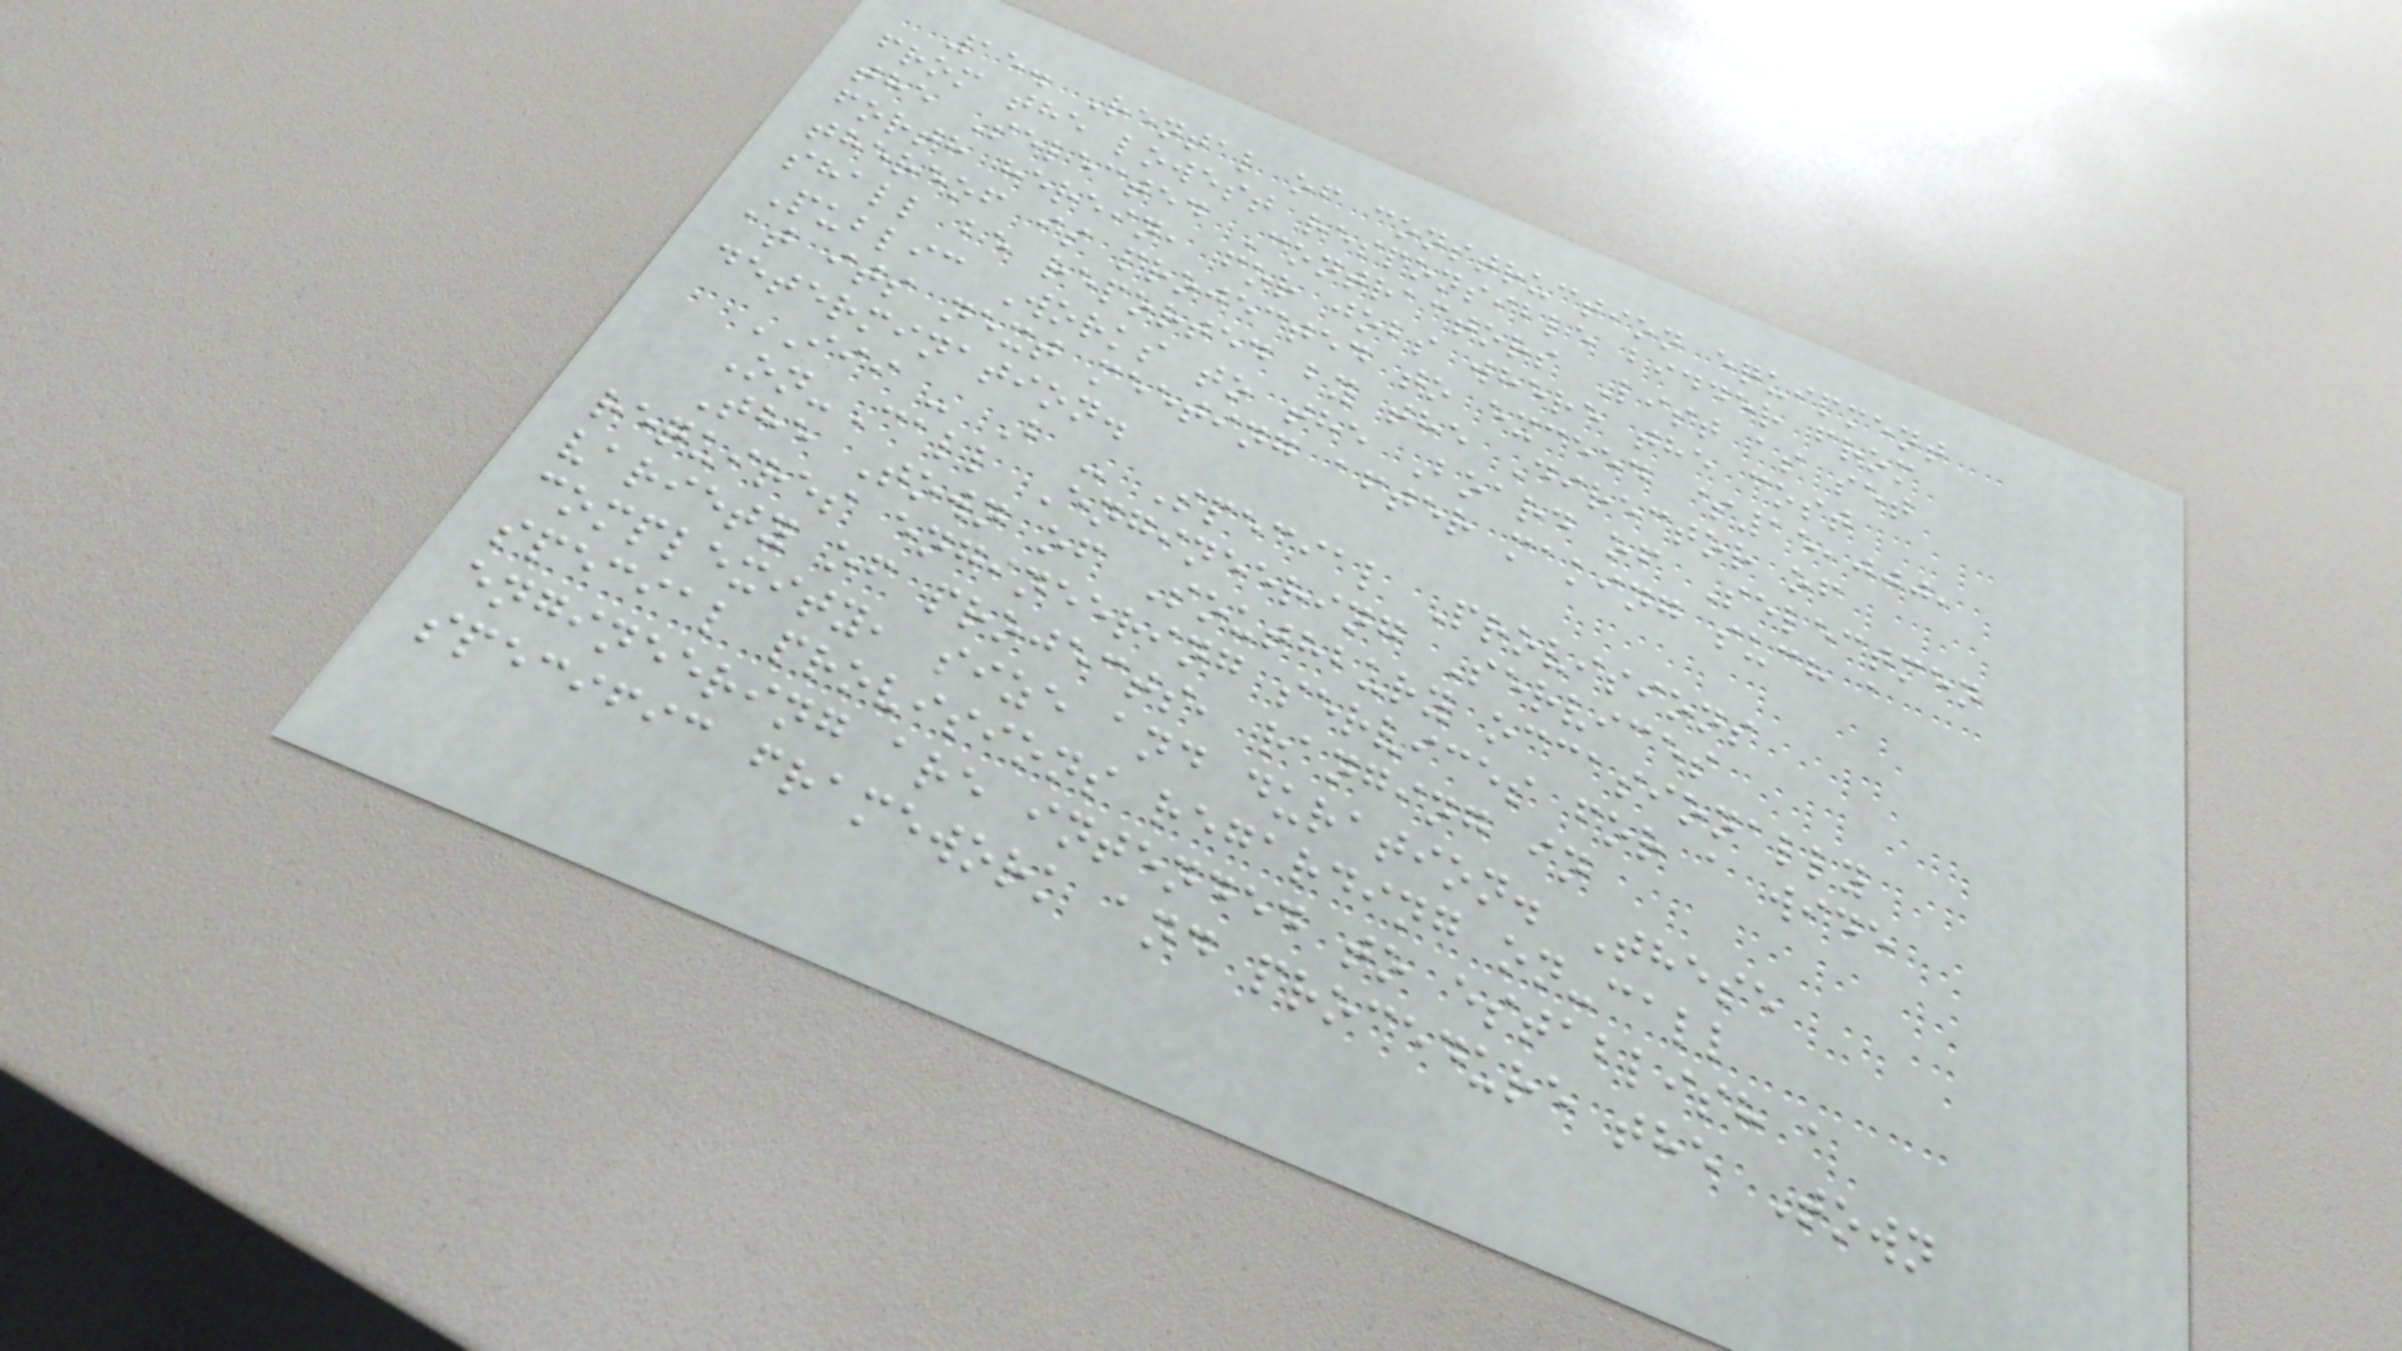15. Rental of construction equipment
from the lowest responsible bidder from
the Selected Contractors List as set
forth herein, for jobs where the cost
thereof is projected to exceed $15,000,
shall be reported by the Director of
Public Works to the Board of Selectmen
at its next meeting after making such a
determination.
III - B - Special Provisions
On-Call Engineering Services
The Town of Southbury occasionally
requires engineering services for a wide
variety of projects, ranging in
complexity, size and duration. These
special provisions regarding on-call
engineering are intended to establish a
specific framework and procedure the Town
